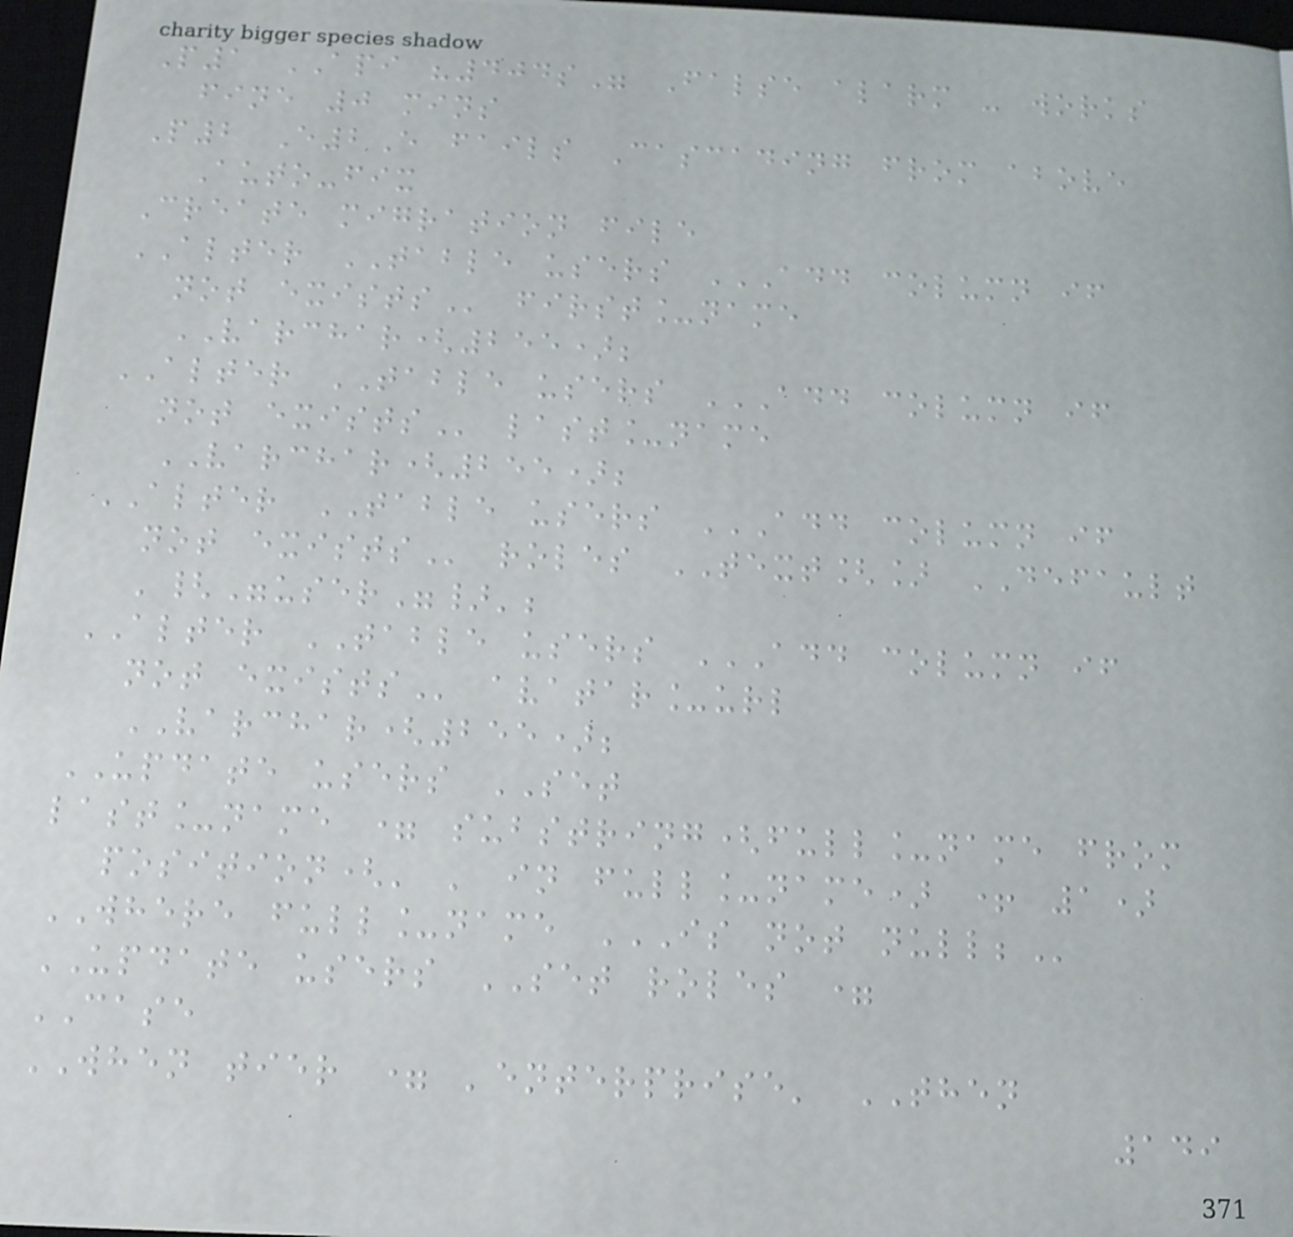P1 API "404s" False alarm - works
fine 0 mins
P2 E2E fails Cascading from above
Auto-fix
Create migration file
ALTER TABLE users ADD COLUMN IF
NOT EXISTS first_name
VARCHAR(255);
ALTER TABLE users ADD COLUMN IF
NOT EXISTS last_name
VARCHAR(255);
ALTER TABLE users ADD COLUMN IF
NOT EXISTS roles TEXT[] DEFAULT
'{"user"}';
ALTER TABLE users ADD COLUMN IF
NOT EXISTS avatar_url
VARCHAR(255);
UPDATE users SET
last_name = substring(full_name from
position(' ' in full_name) + 1)
WHERE full_name IS NOT NULL;
UPDATE users SET roles =
CASE
WHEN tier = 'enterprise' THEN
149
